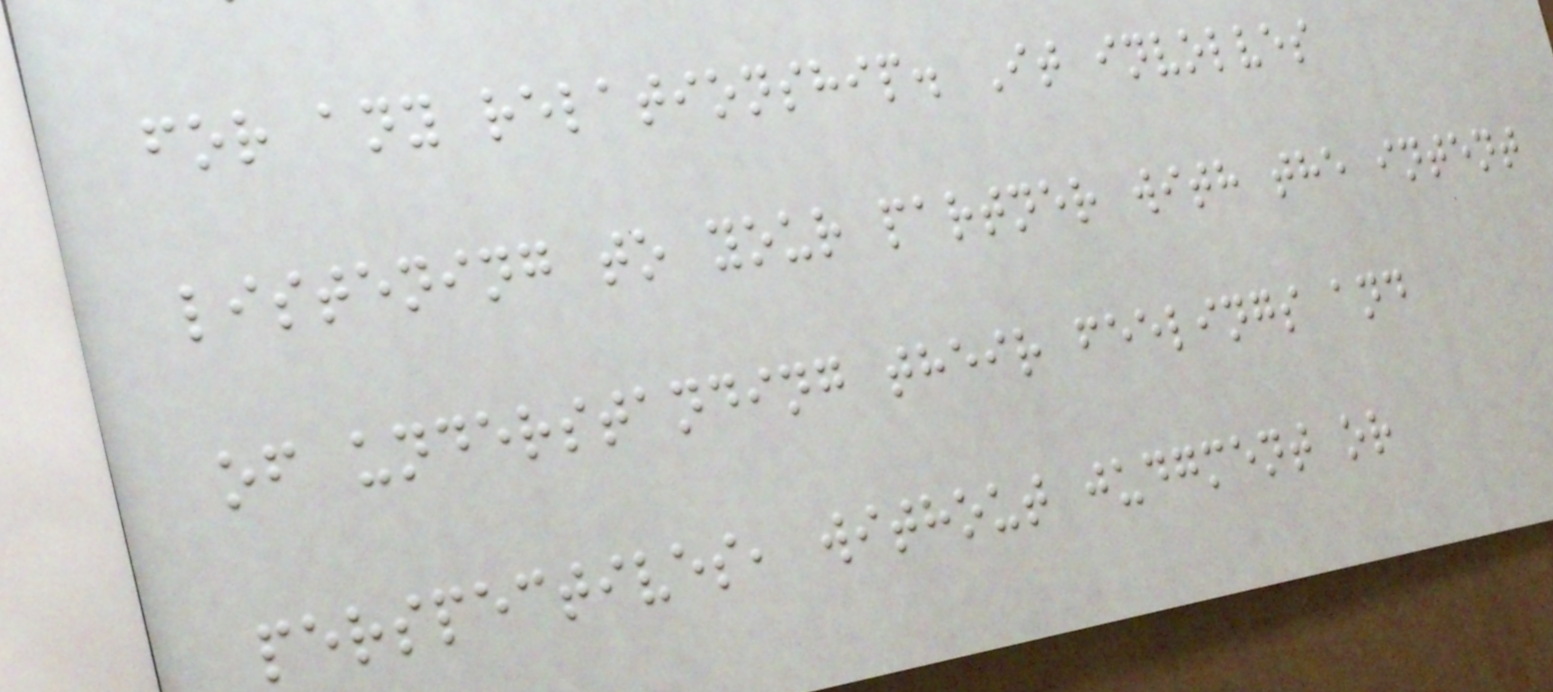for any relationship. It involves
listening to your partner with the intent
of understanding their feelings and
perspectives, without judgment or
